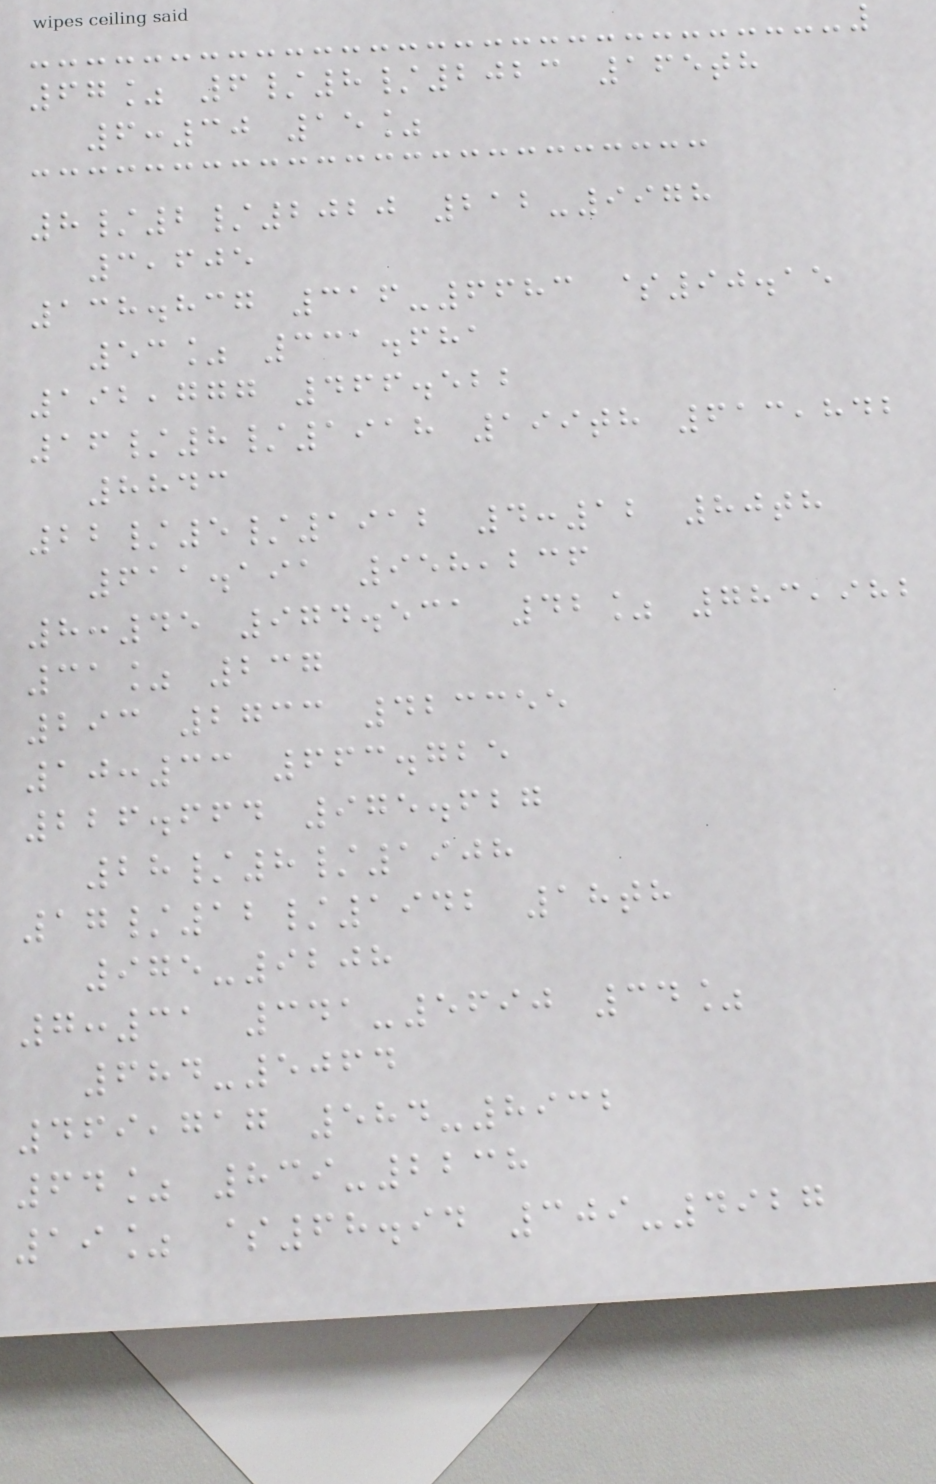67% 6/8/2023 165th
6:30 15%
8/2/2020 212-9978
3,605
138.837 316-6683 $90.15
53% 331.681
192,777 466.522
16/8/1918 199th 613,842
8843
22/5/1912 4:12 80th
611.191 958,236
8:45 974.531 42% 783,982
31% 237
293 2733 423355
10:33 663.725
226.664 975.627
28/8/1908
17/12/1942 18th
975-9208
7:31 341-5690 34%
684-5064
469,717 584-8932
64% 839-2238
19% $68.94 309-4927
